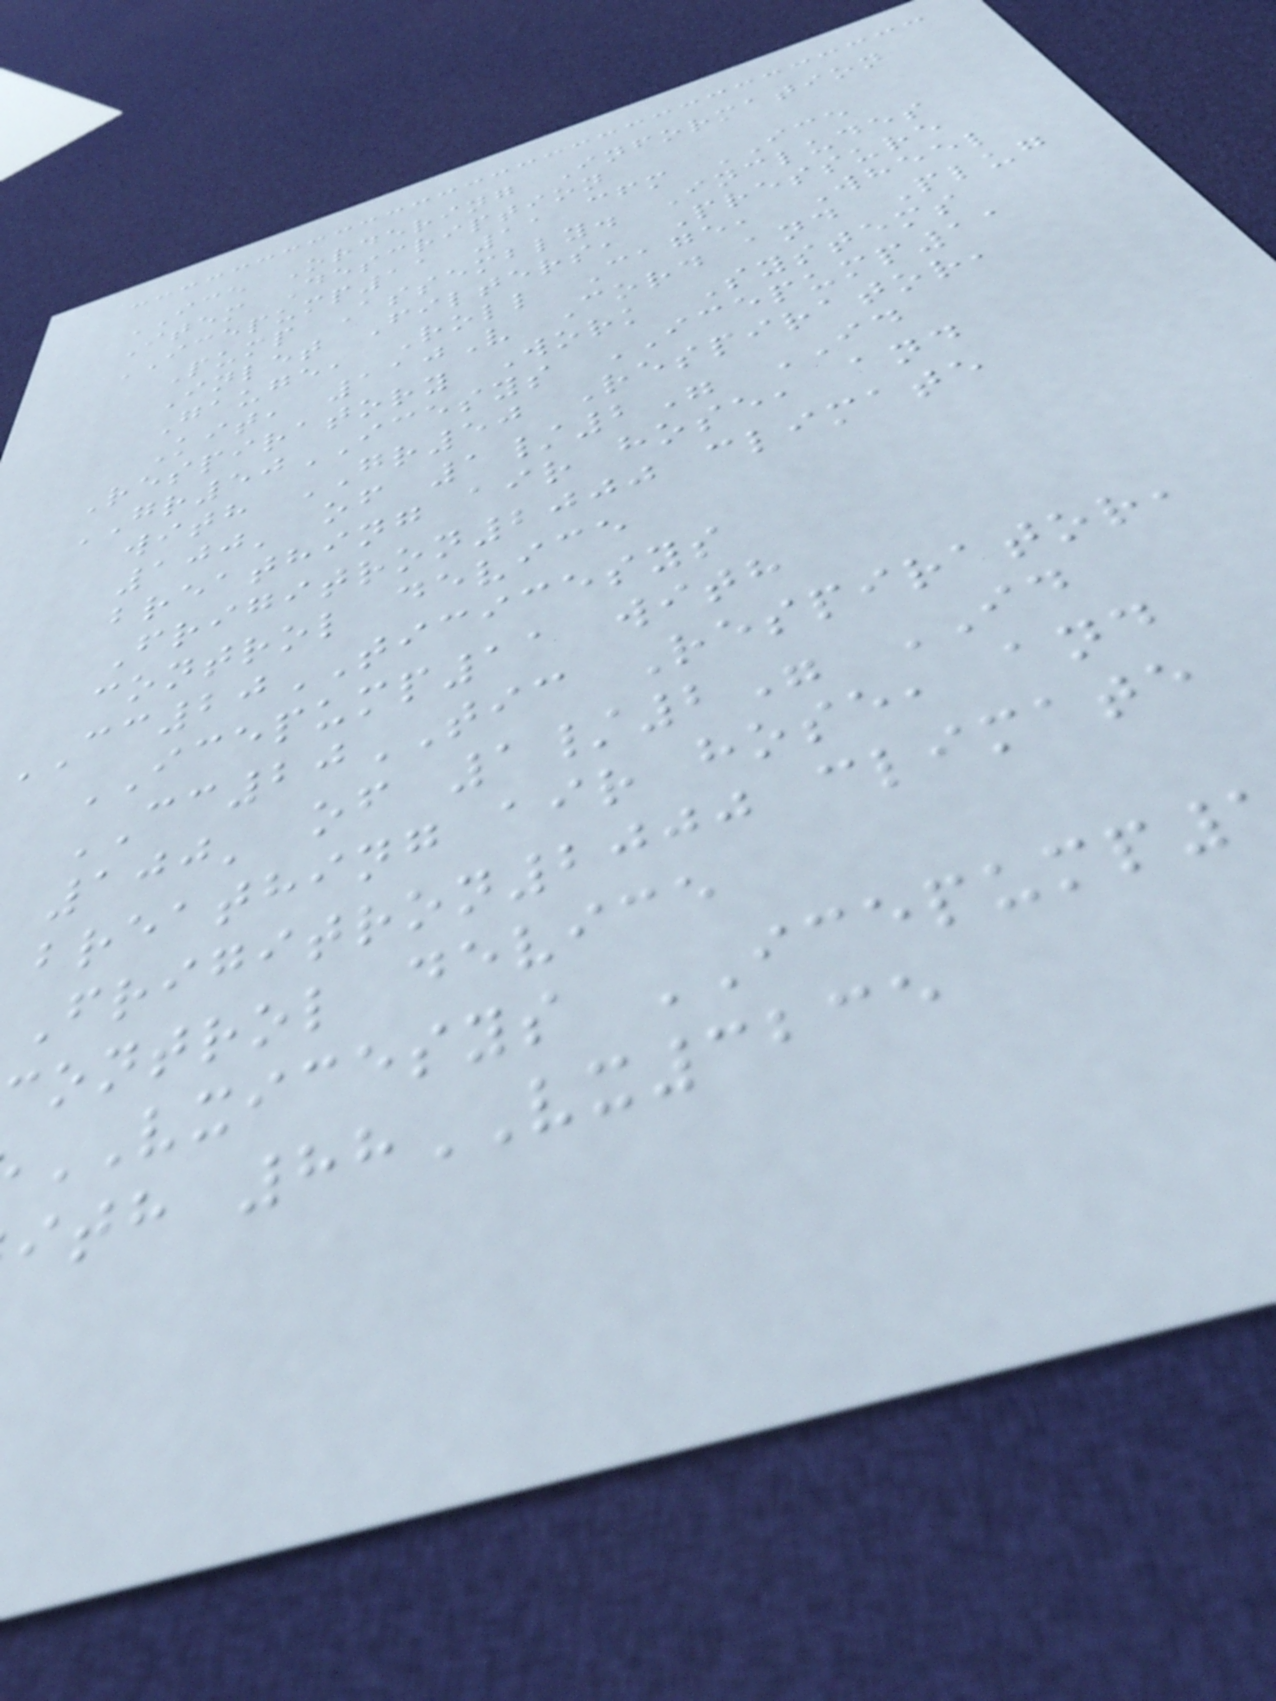ICE Ordering Information
Item Description
ICEPUMP11 11 cfm ICE
Pump Assembly. Includes
Inlet Filters, Pressure
Gauge, Roll Cage, Wheel
Kit, 110V Cord and Plug
Respiratory Work Systems
GR50ICESYS ICEPUMP11
with GR50 Respirator,
100' of 1/2" ID
breathing air hose, and
Frigitron2000 climate
control device
CC20TICICESYS
ICEPUMP11 with
CC20TIC Respirator,
100' of 1/2" ID
breathing air hose, and
Frigitron2000 climate
ontrol device
VXICESYS ICEPUMP
ith 88VX3235
